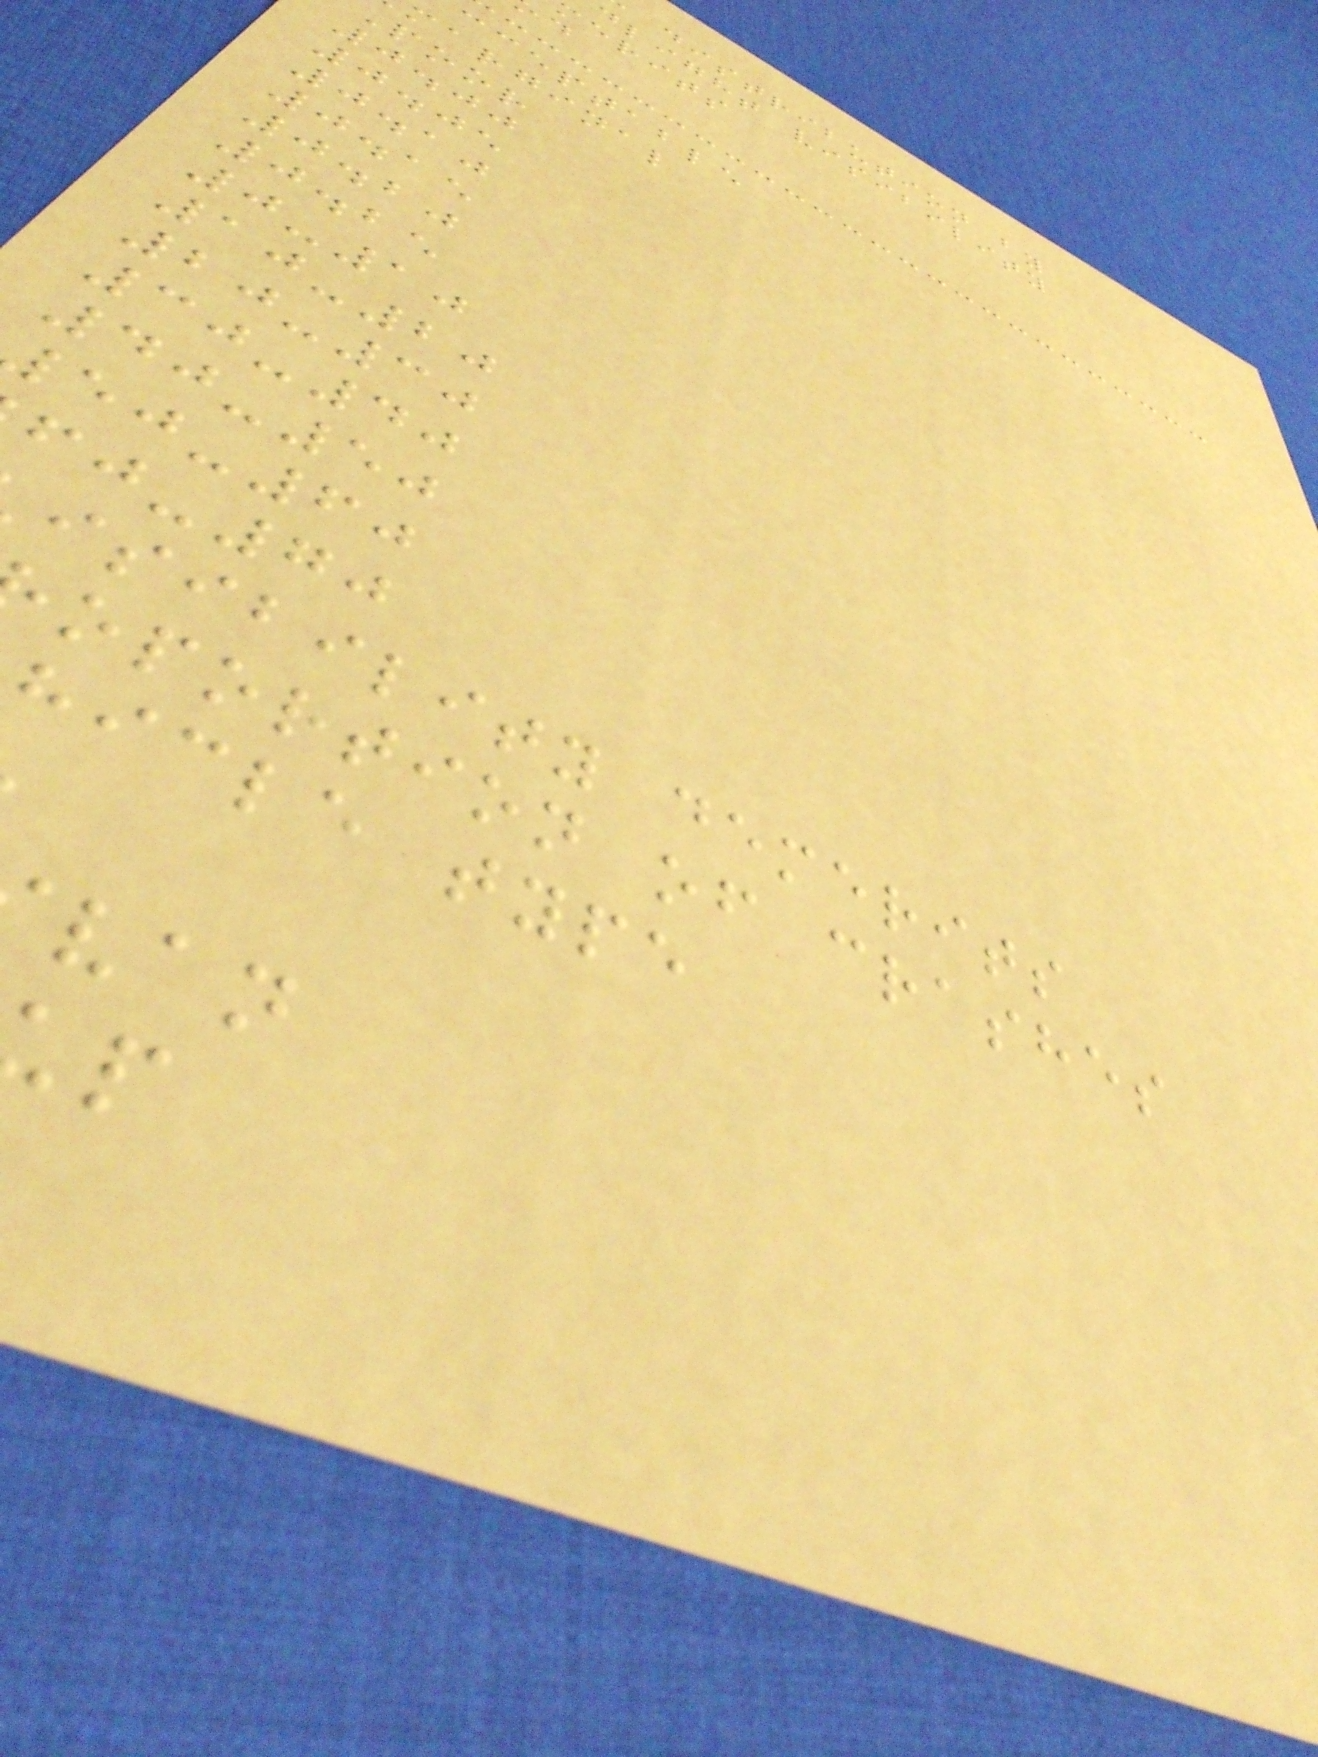distribution by
dlight visibility
erits
cceptable
marginal
poor
0.00
0.05
0.10
0.15
0.20
0.25
0-10
10-20
20-30
30-40
40-50
-60
-70
isibility demerits
oportion of crashes
hicle type
